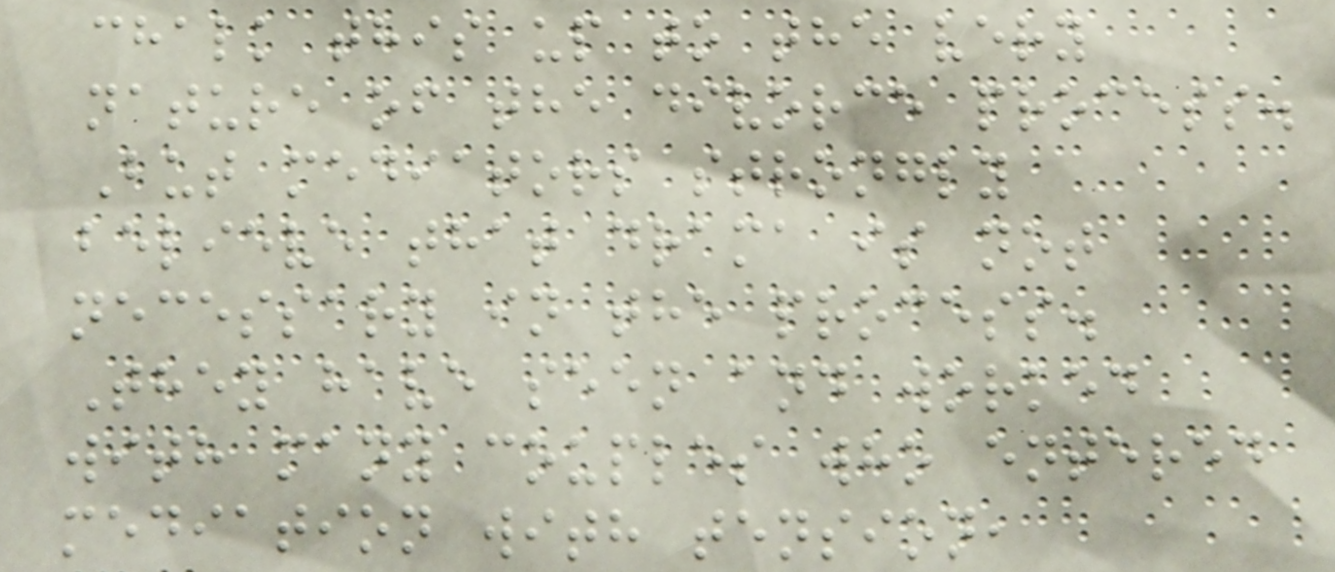chalk this up to the very
nature of the divorce process.
But mediators strongly
believe that drama is not
necessary in the process.
They have seen and worked
with many couples who entered
mediation with tension,
